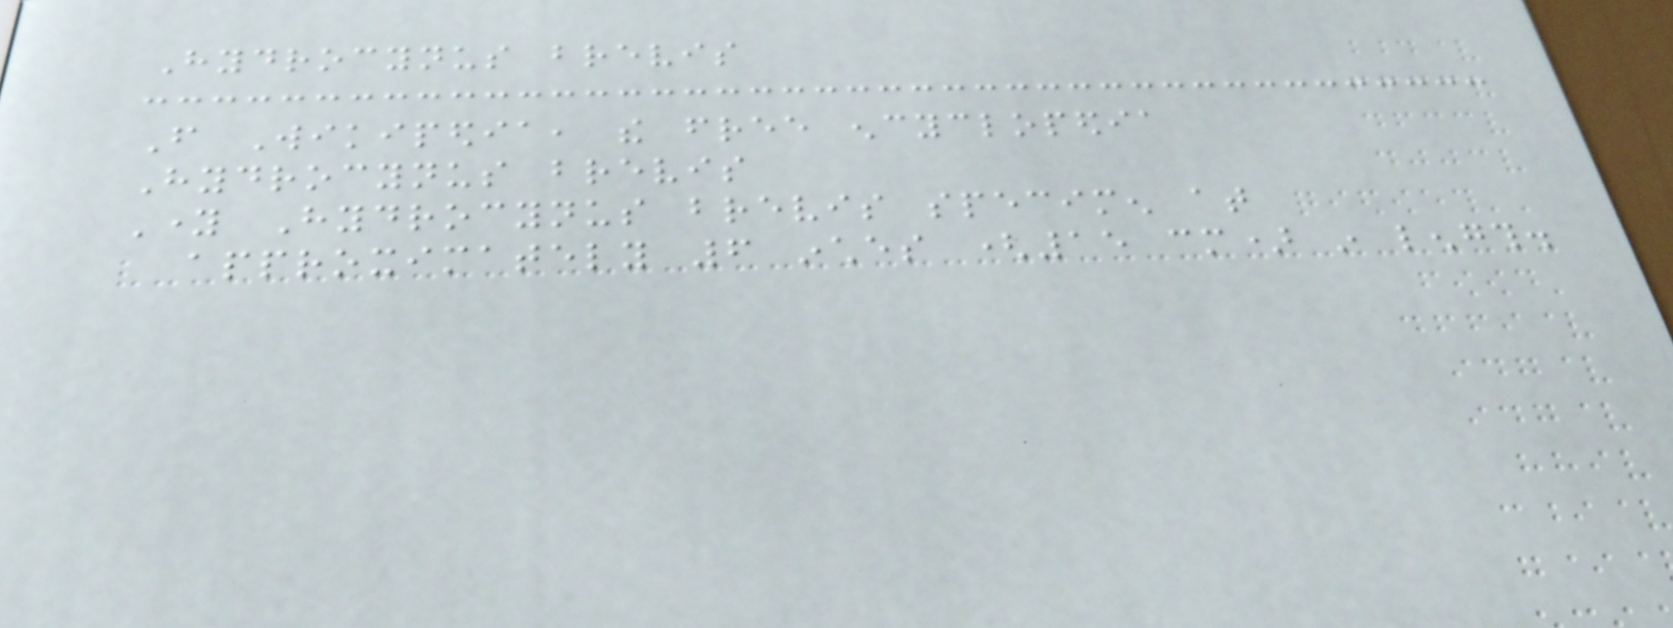Hydrocynus brevis
From Wikipedia, the free encyclopedia
Hydrocynus brevis
Young Hydrocynus brevis specimen at
approximately 6 inches (15 cm) in length.
